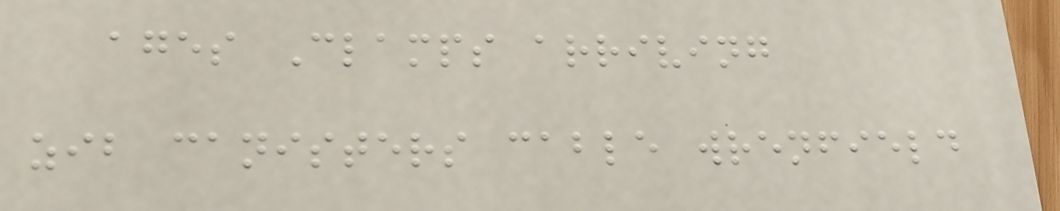ages Clamps arriving
zib canisters cable wrenfield
